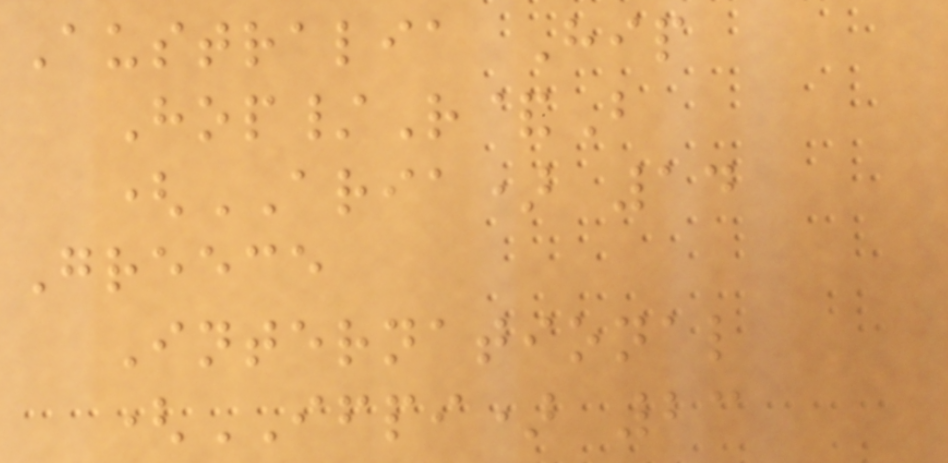Australia Hip
Hop/R&B
(ARIA) 14
Greece
International
(IFPI) 23
